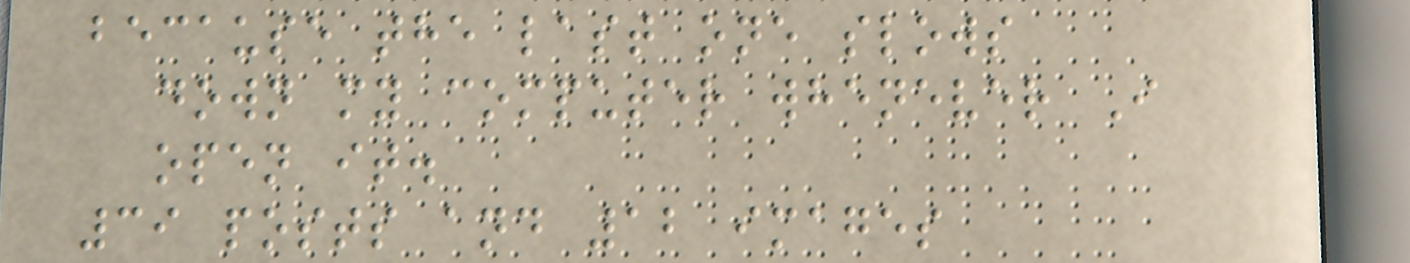because the last one slows
down my computer whenever I
open it.
39 posts and 12 images
